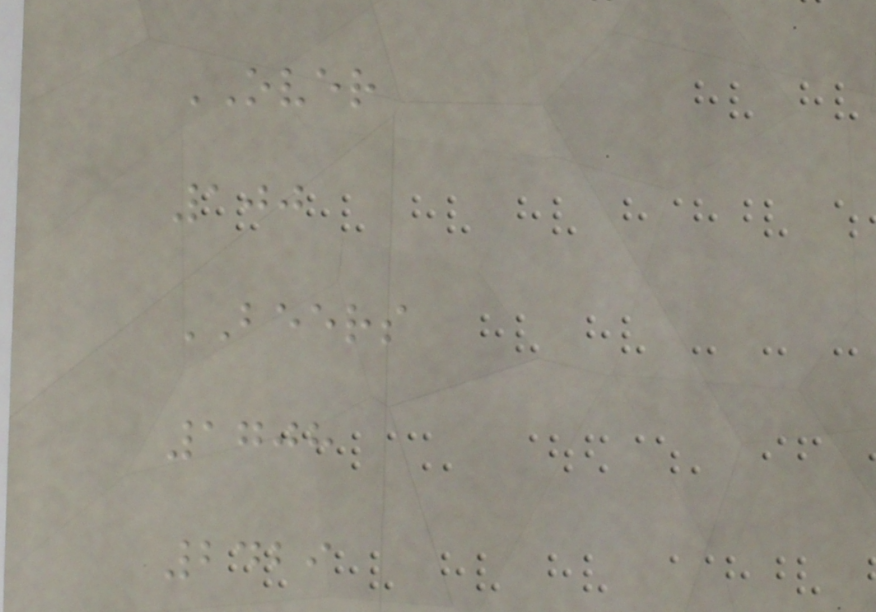OVER
100
BEERS
1708
2429
